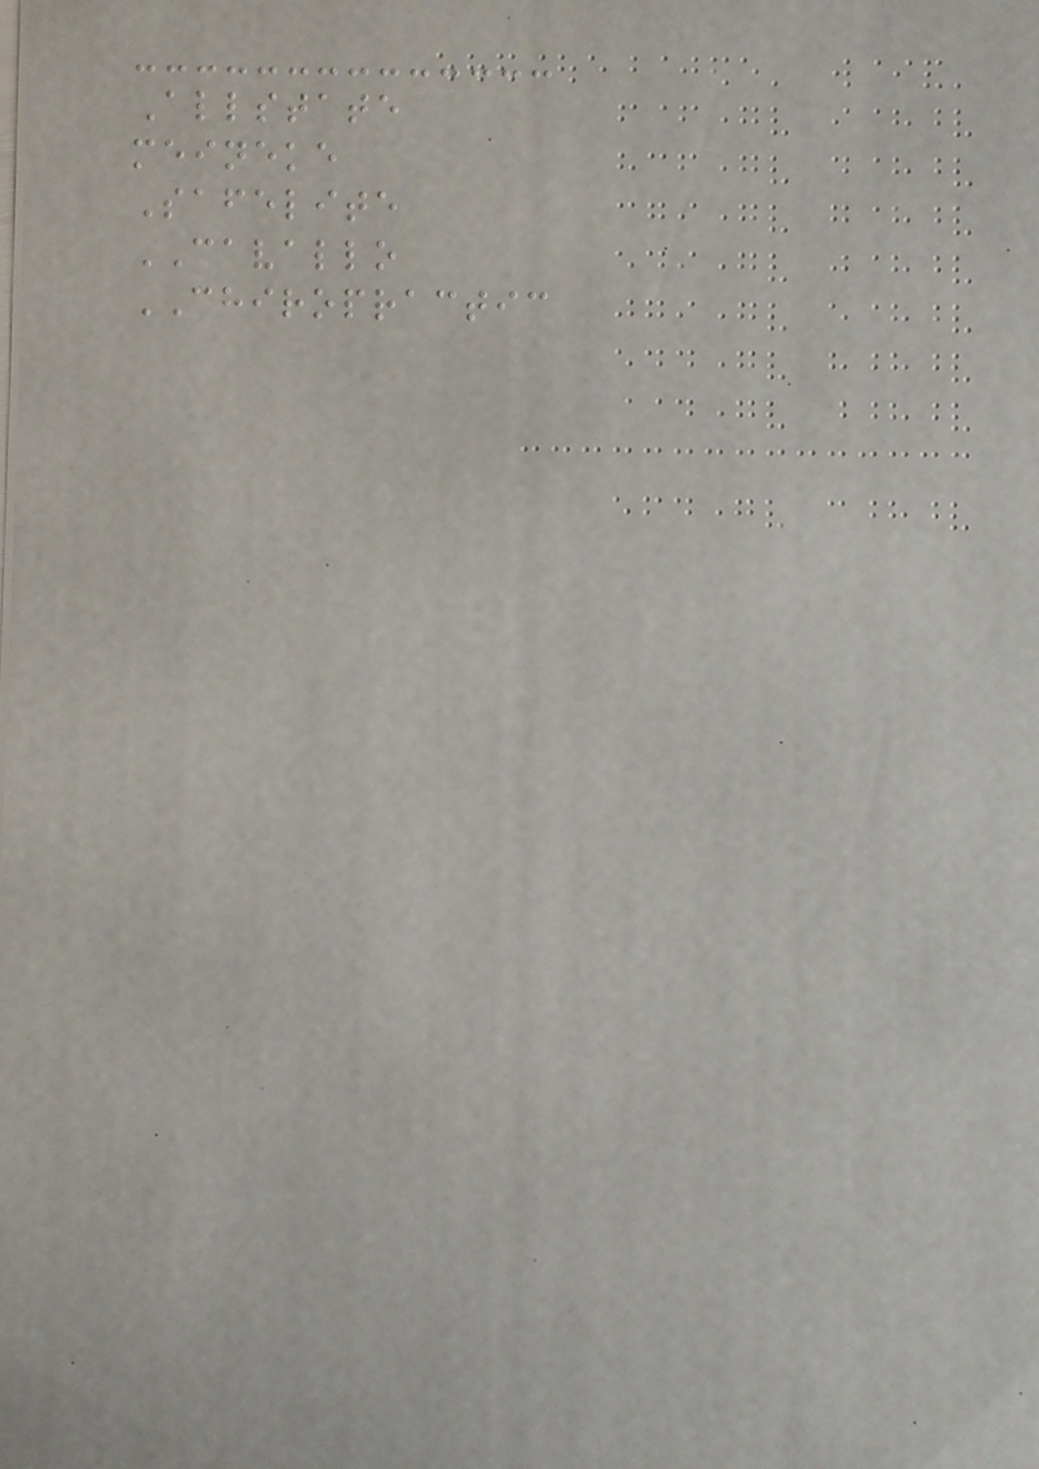Allstate
meineke
Safelite
CAVALLO
CHIROPRACTIC
